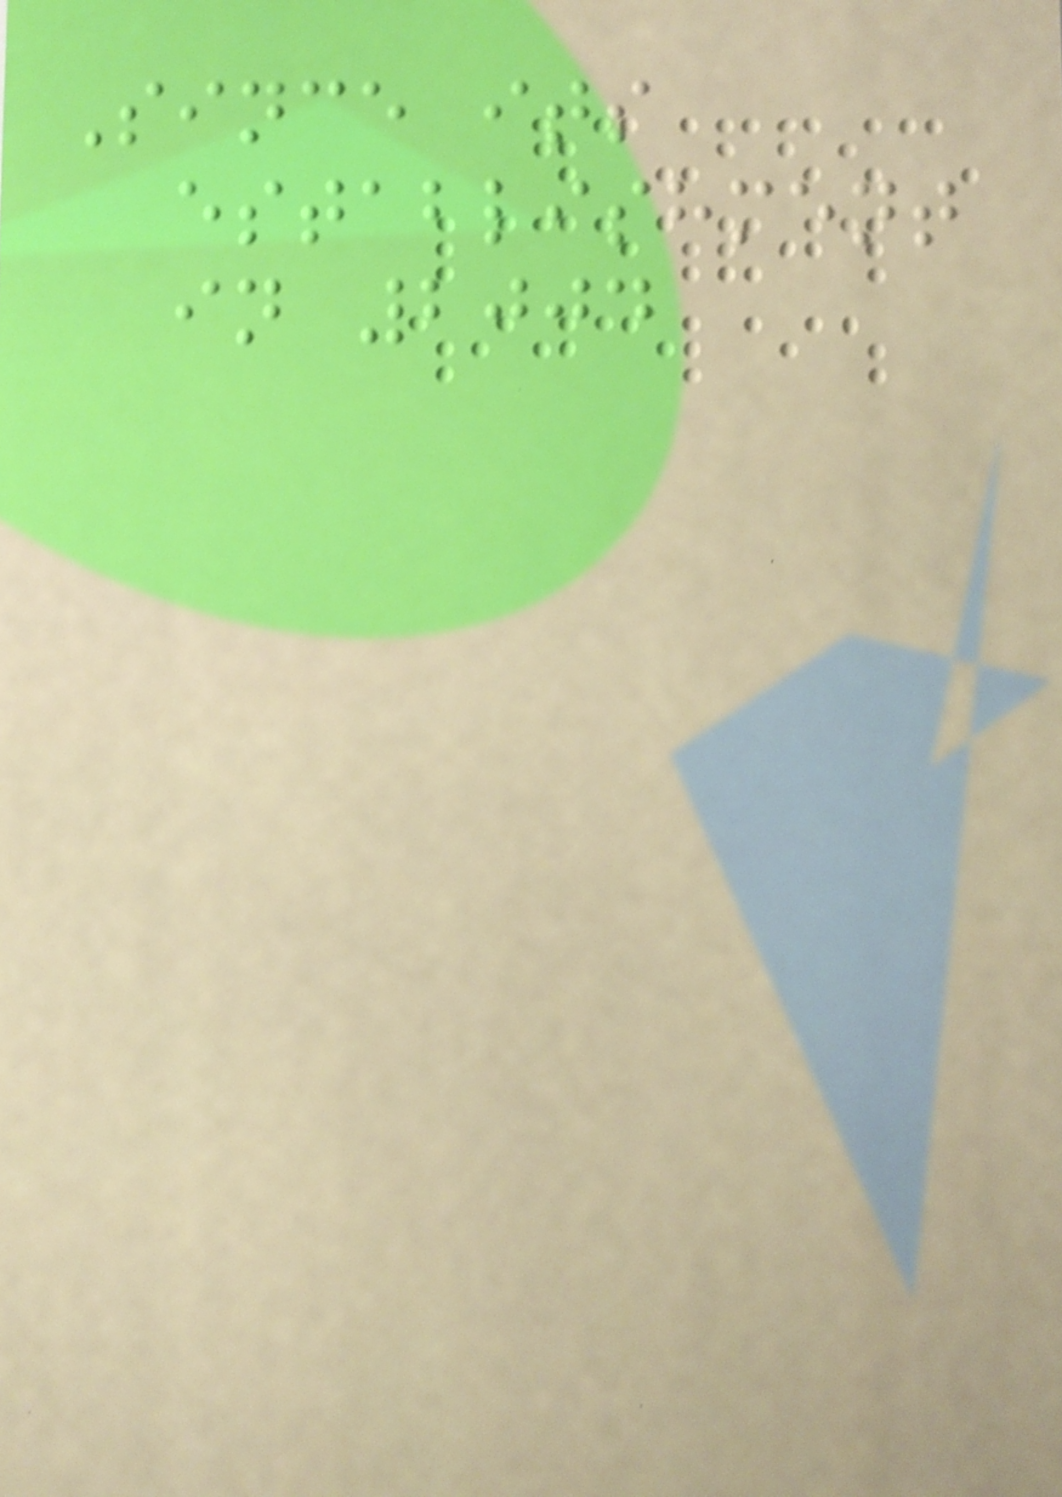Since its
establishment
in 2004
